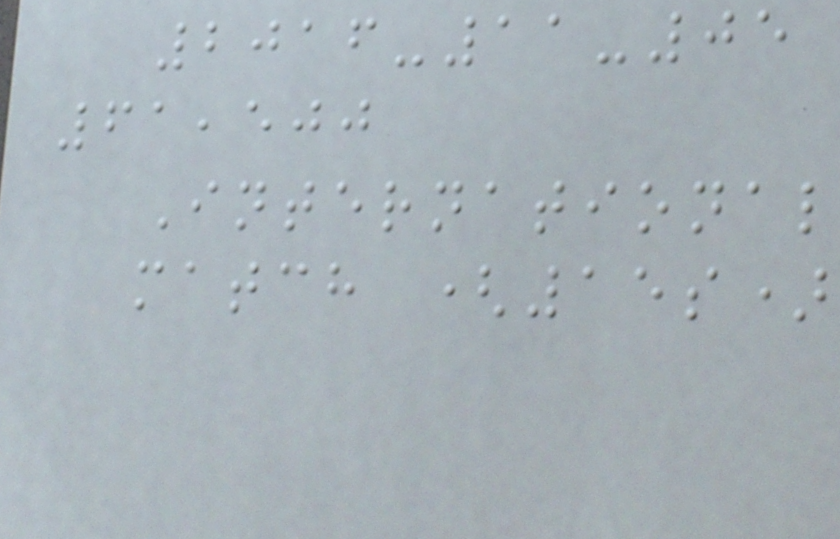2016-11-05
61,500
International
match (15s)
